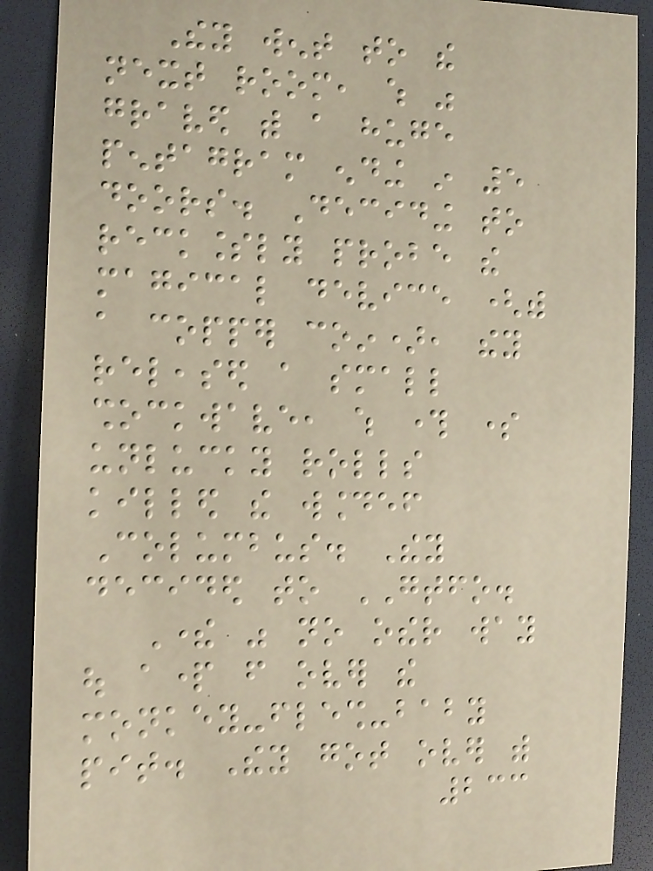They went to the
next room, which was
graved with a huge
pentagram ending in 5
doors. Deciding to
recklessly probe the
magical device (with
a copper coin), they
released a small
shockwave, which through some
unlucky rolls
killed the woundef
Columbus. They
decided to GTFO.
There was no other way
out apart from over the
monkey-flesh-baby
pit. They got over with
233
